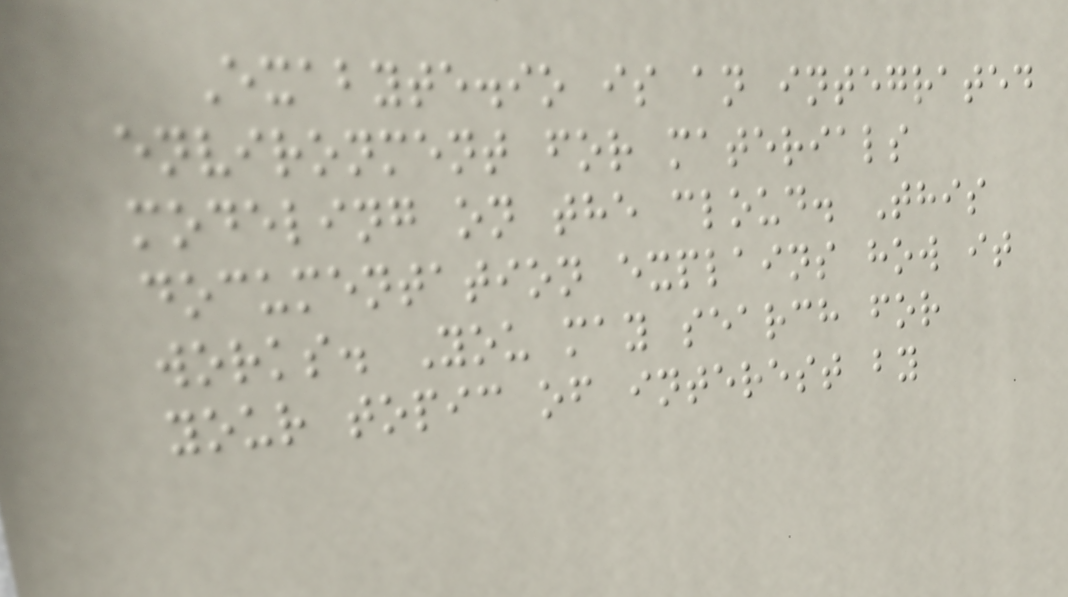Exabyte.io is an integrated
environment for materials
modeling on the cloud. This
documentation explains how it
works. You may search for
your topic of interest by
